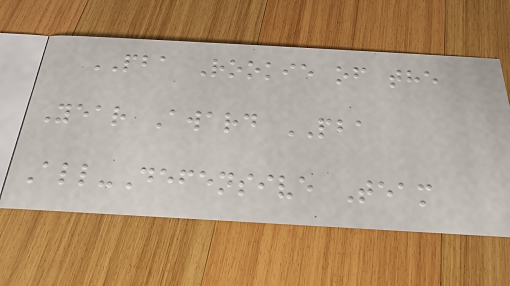PBA Rookie of the
Year Award PBA
All-Defensive Team
